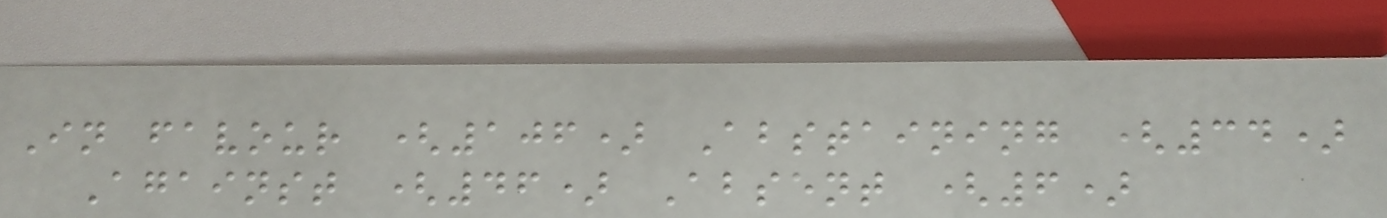In favour (106) Abstaining (34)
Against (46) Absent (6)
